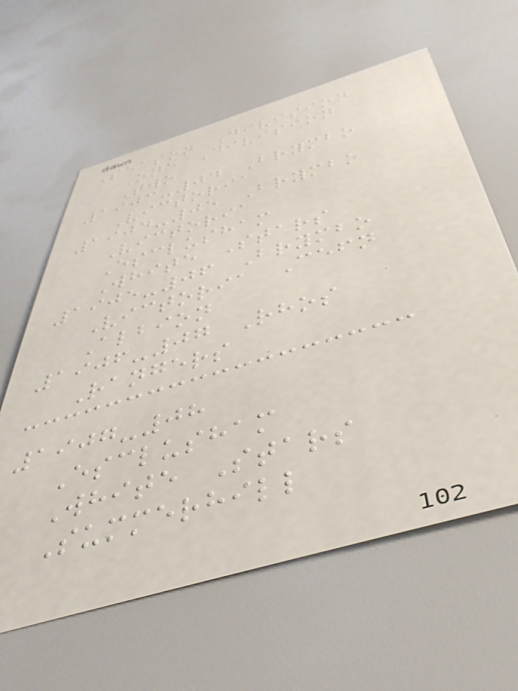Season Division
One Division
Two
1903-04 Brymbo
Victoria
1904-05 Brymbo
Victoria
Esclusham
White Stars
1905-06 Brymbo
Victoria Cefn
Albion
1906-07 Rhos
Rangers
1907-08
Esclusham
White Stars
Summerhill
